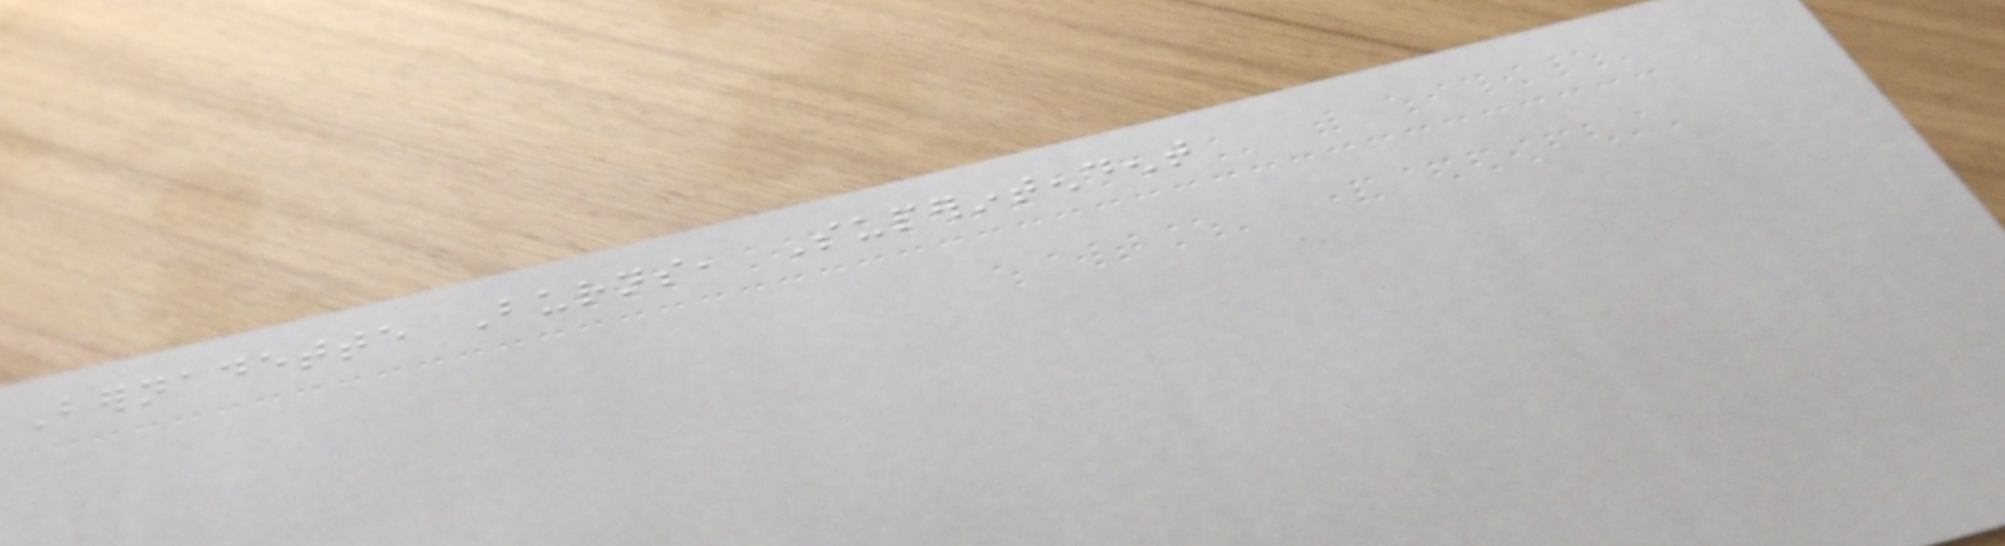Bernadette Burns, Superintendent
